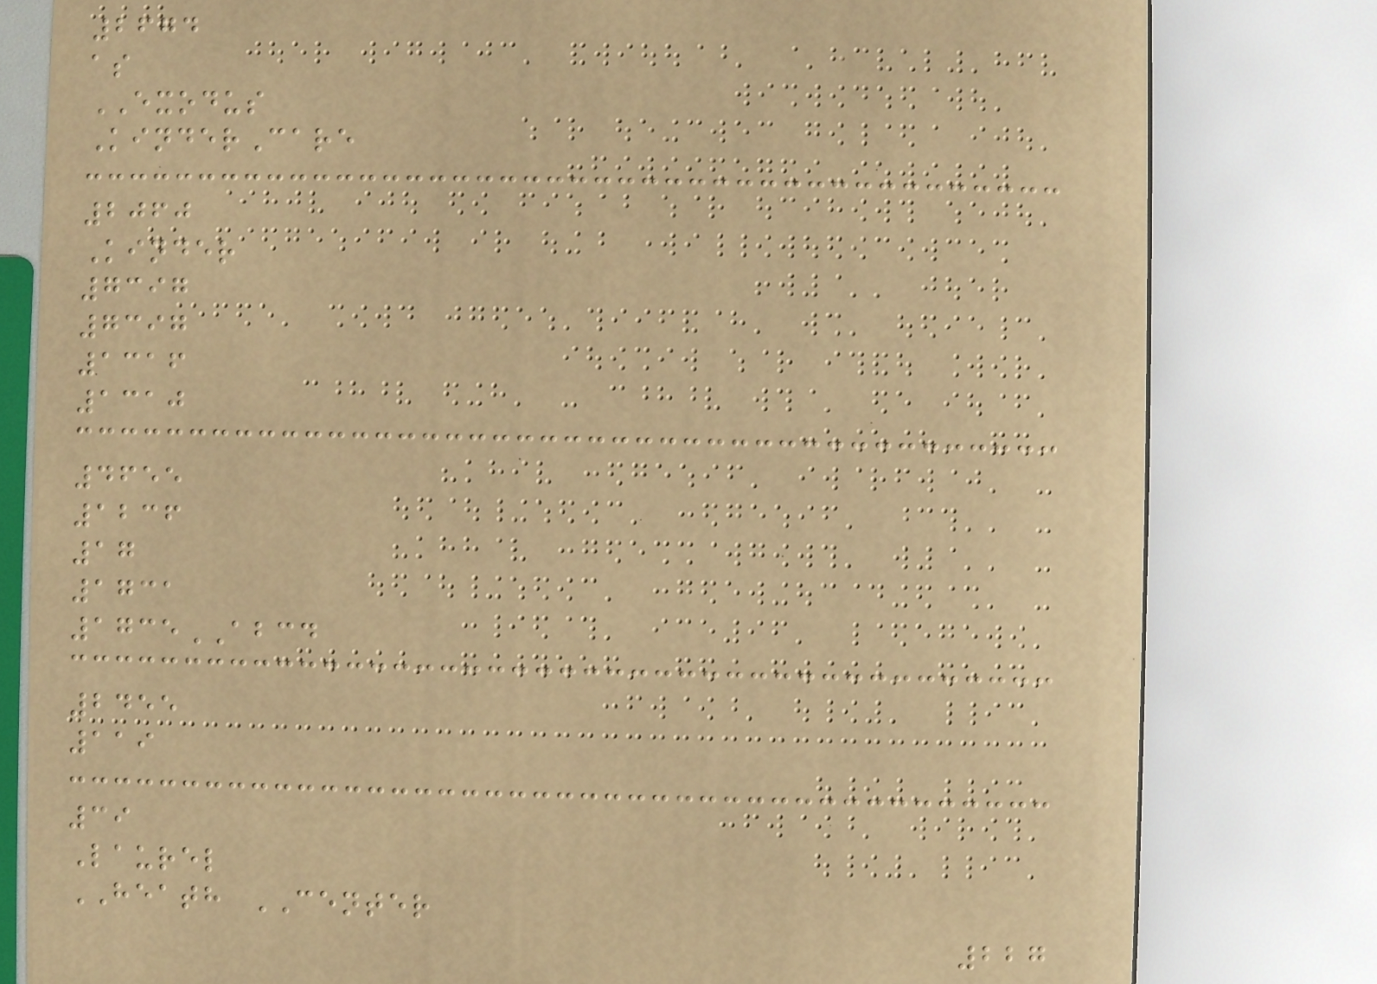2674
as
EXODUS
KinderCare
2060
Kinder
7397
7397
1316
1310
4655
1236
17
1731
1735ABCD
2455
119
39
Laurel
HEATH CENTER
227
